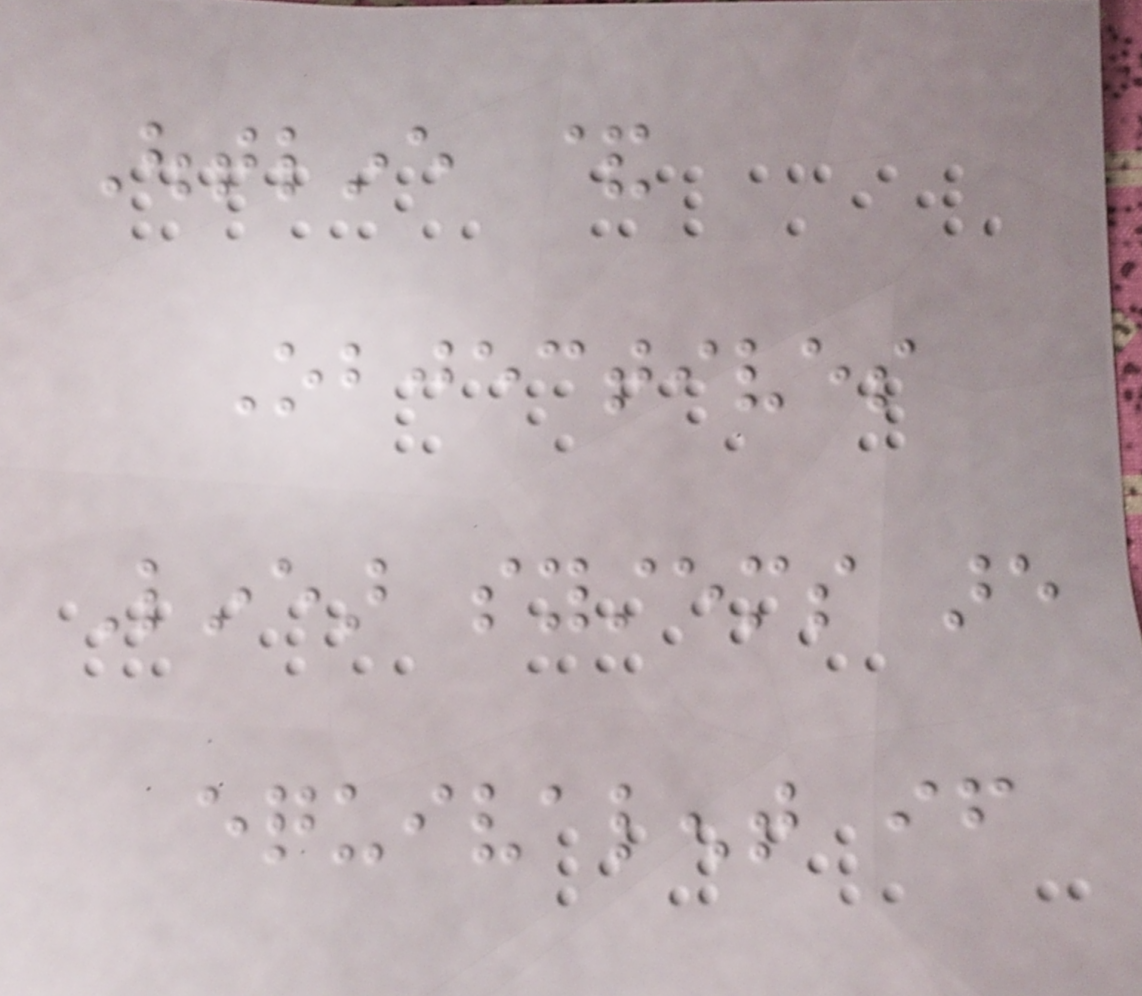Outline &
Objectives
Linear systems are
equivalent if
